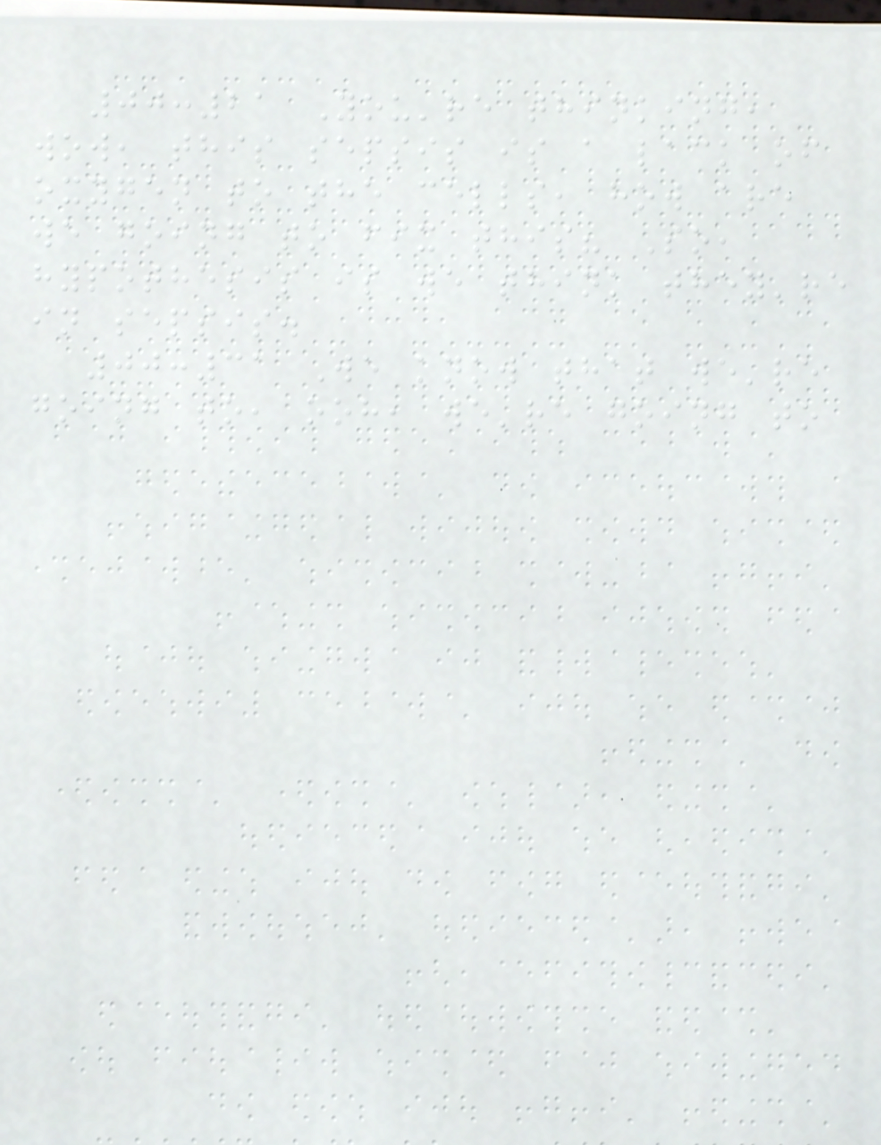00:21 You're thinking,
wow, this sepsis is a lack of
oxygen to the cells, how are
we going to fix this? So,
hypothesis is we think they're
in sepsis.
00:31 We know that we're
going to, ooh, we're going to
